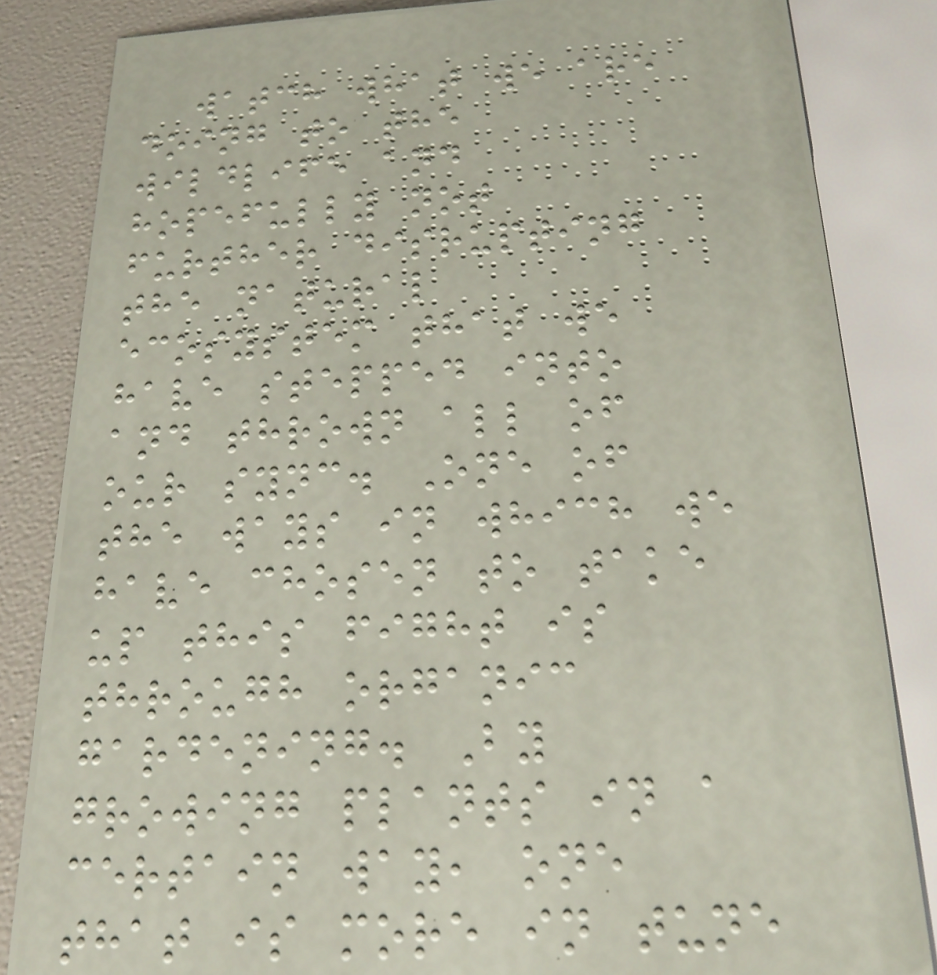watch what we are
doing to the
wildlife and
hopefully not
further disrupting
the natural
ecosystem that we
have stepped into
and thrown all of
our sync. One of
the ways in which we
have chosen to take
up this fight is
through organic
gardening. By
growing plants in a
certain way, one
that is more in tune
